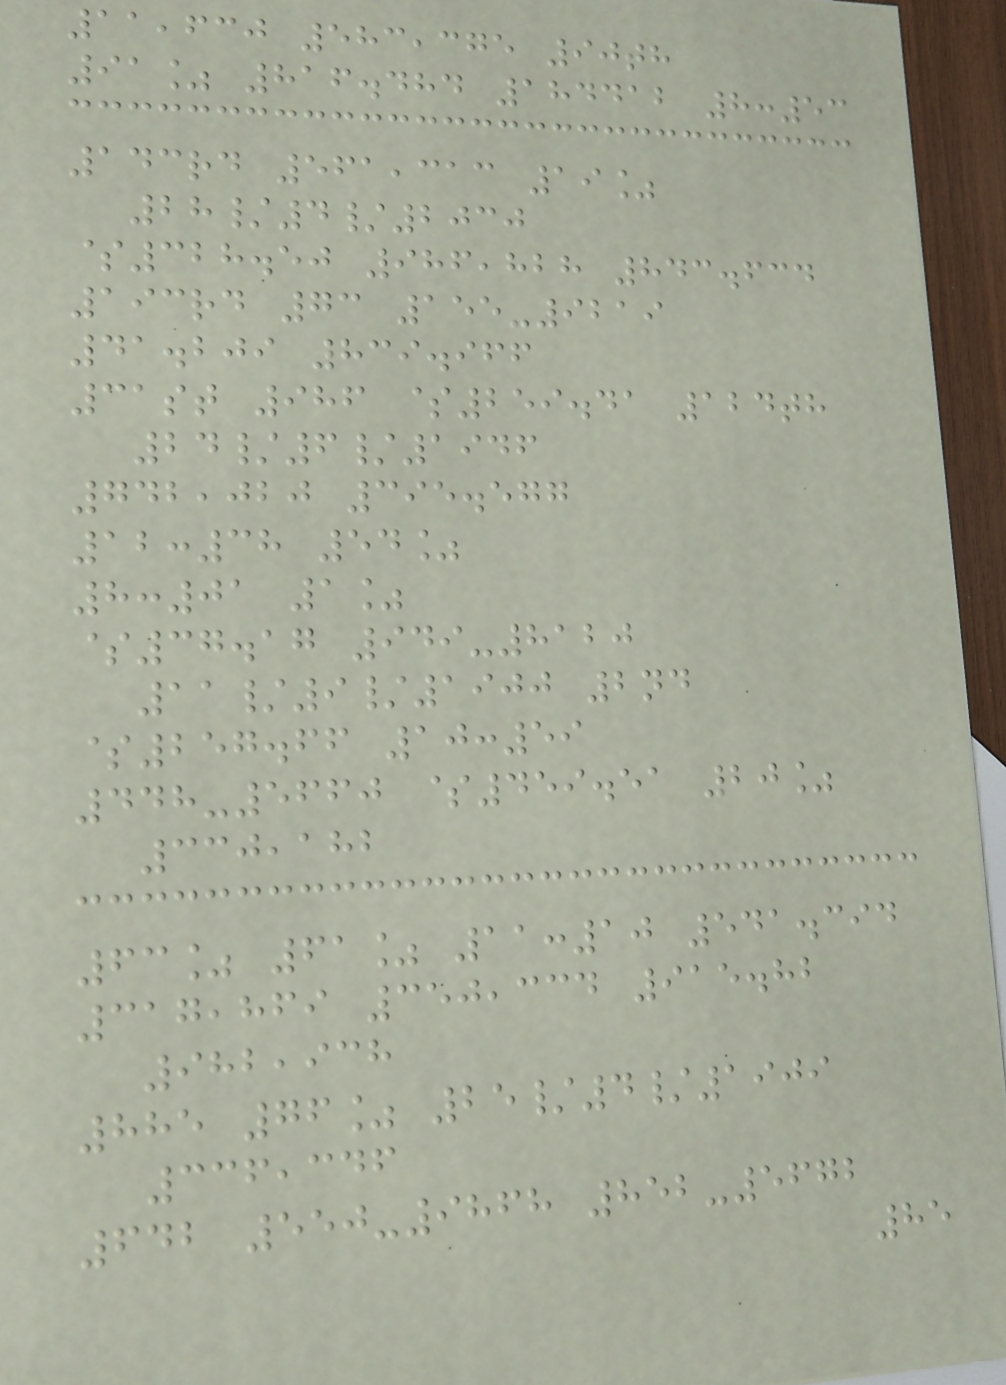11,630 583,375 90th
91% 816.484 184412 8:53
143rd 561,313 19%
28/4/2030
$328.50 986,828 843.634
193rd 73 155-9219
41.209 839.966
31st 986 $259.41 124th
24/6/1946
742,020 395.577
12:38 54%
8:01 1%
$37.17 949-8120
11/9/1900 2nd
$257.66 10:59
448-5660 $459.51 20%
330,182
63% 61% 11:10 541.394
317,869 350,334 915.82
982,938
885 76% 25/4/1909
336,346
642 550-9868 852-5672
85
